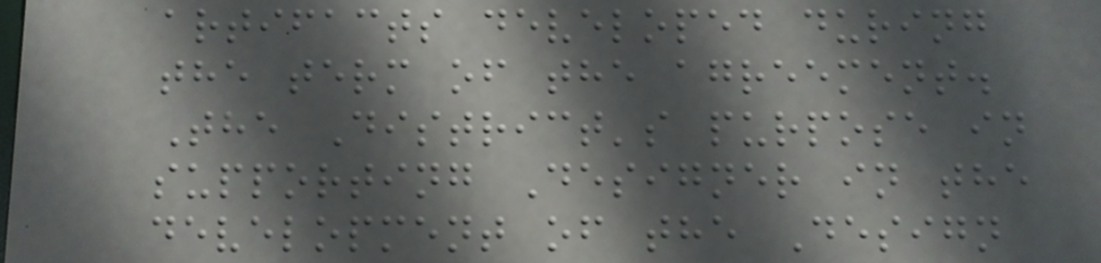artifacts developed during
the term of the agreement.
The District's purpose in
supporting Designer in the
development of the Design
